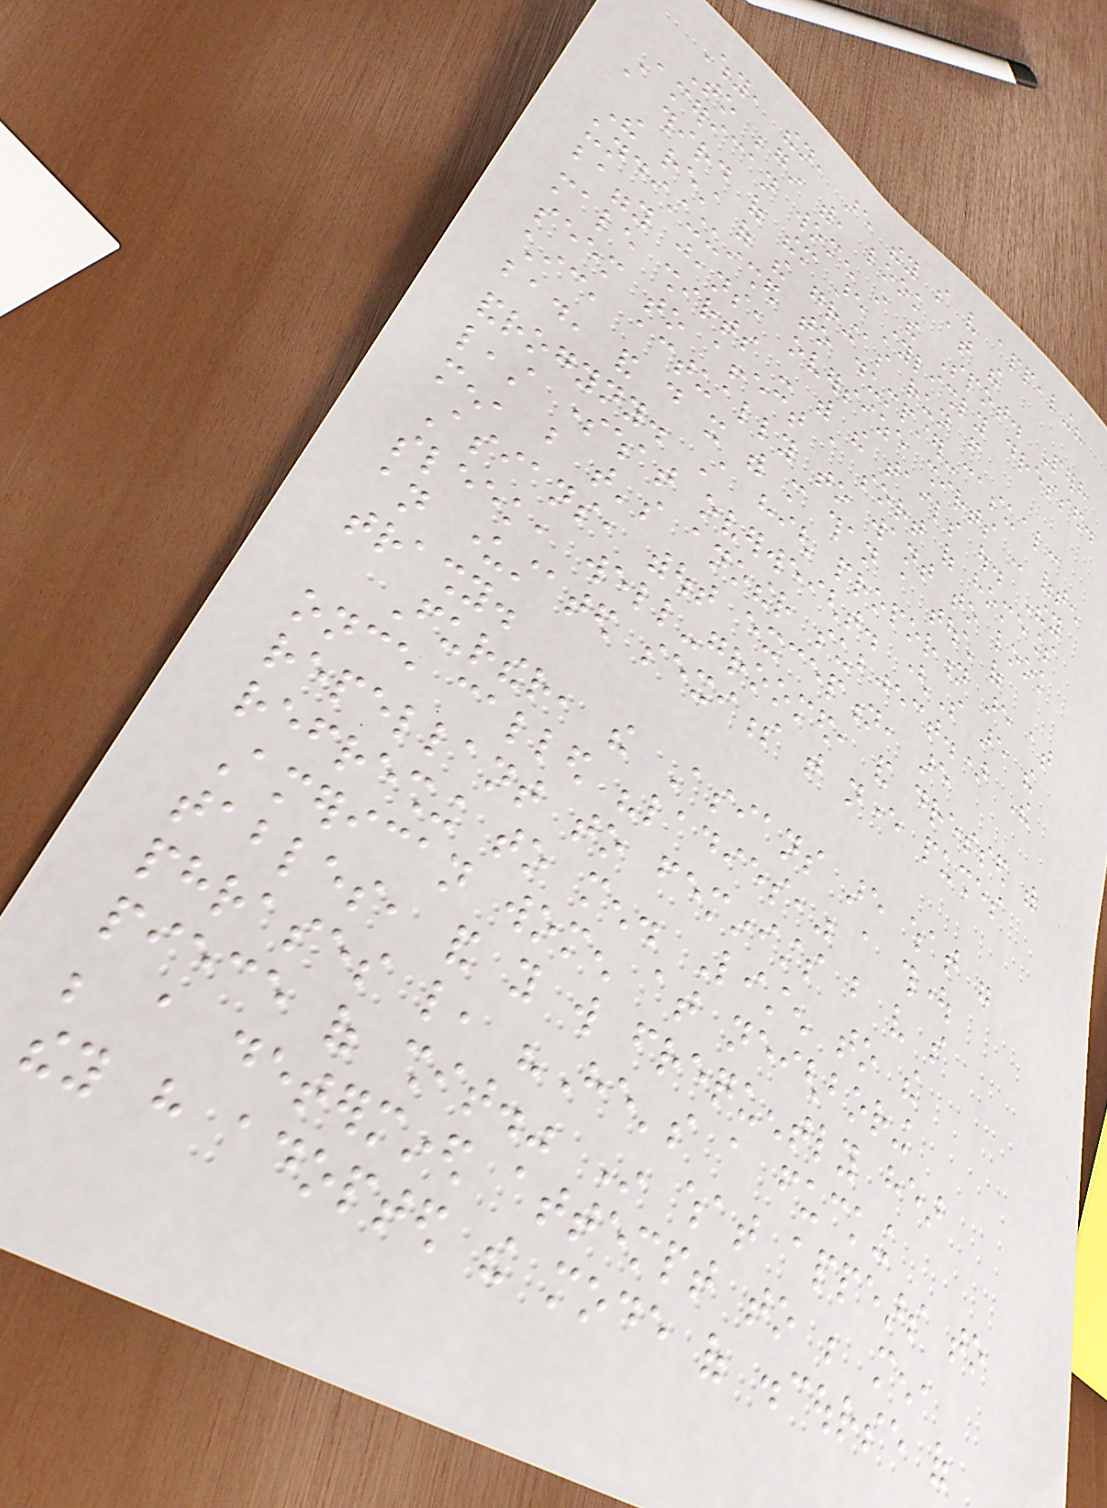Why, then, are they so very appealing?
To begin with, look at the
American women in the Spot. Perhaps
a third of them are stylishly dressed.
The rest of the gringas run from
undistinguished to dumpster-casual:
baggy jeans, oversize shirts - often
male shirts - with the tails out. They
seem to affect a sort of homeless
chic, actually to want to look
bad, and do it with more than a touch of
androgyny. A high proportion are at
least somewhat overweight. (So are the
men, but that's another subject.) The
Asians, without exception, are
sleek, well-groomed, and dressed with
an understated sexiness that never pushes
trashy.
Further, the Asians are what were
once called "ladies," a thought
repellant to feminists but very so
refreshing to men. Listen to the
American women at neighboring
tables, and you will frequently hear
phrases like, "He's a fucking
piece of shit." In what appears to
be a determined attempt to be men,
they have adopted the mode of discourse of
